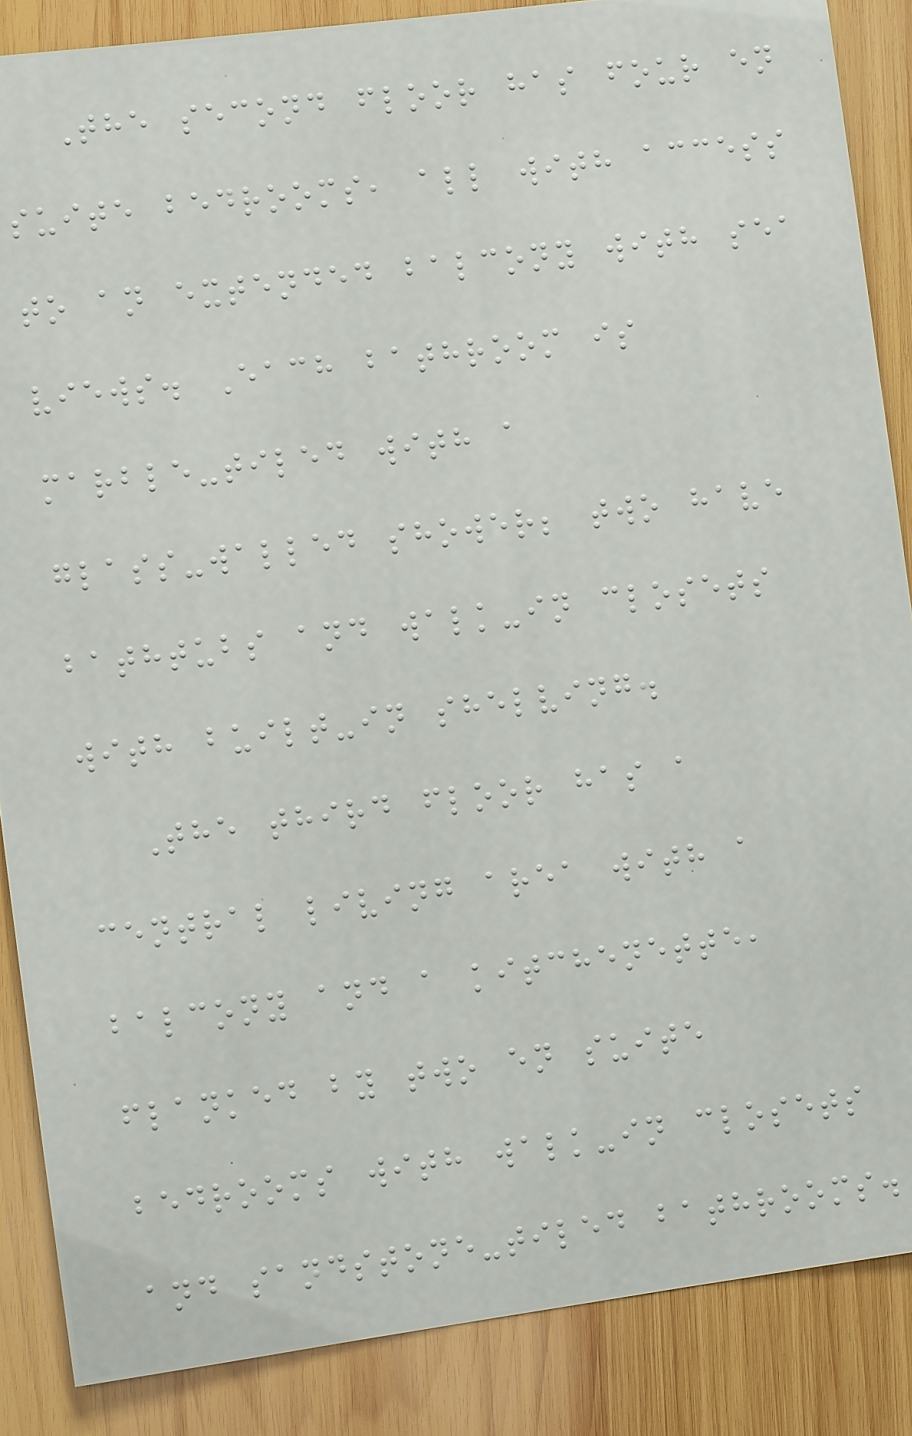The second floor has four en
suite bedrooms, all with access
to an extended balcony with sea
views. Each bathroom is
marble-tiled with a
glass-walled shower; two have
bathtubs and walk-in closets
with built-in shelving.
The third floor has a
central living area with a
balcony and a kitchenette,
flanked by two en suite
bedrooms with walk-in closets
and sandstone-tiled bathrooms.
